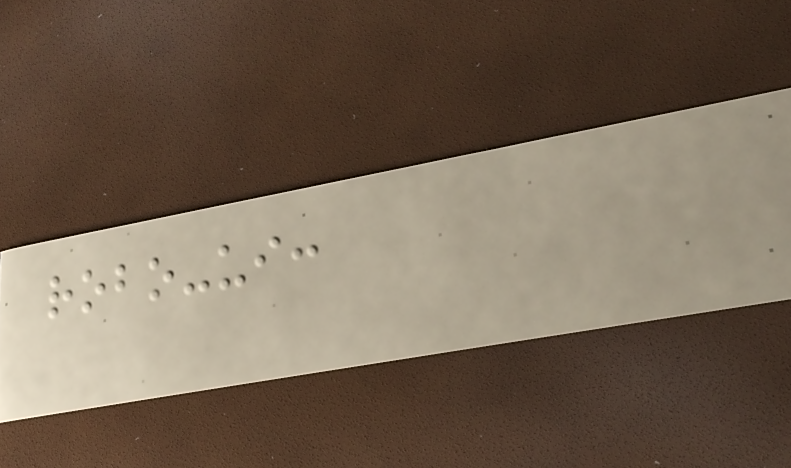robo-ui:
